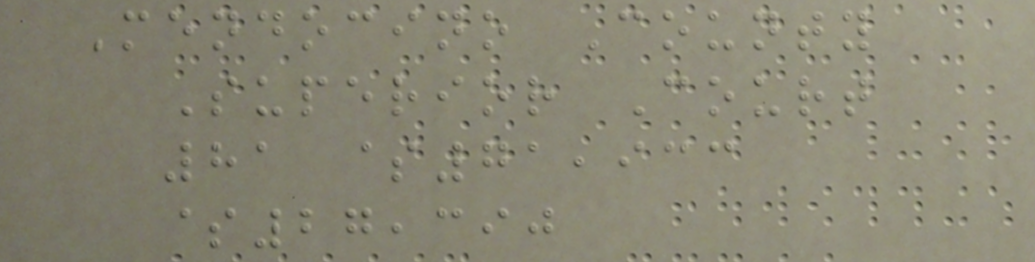Mendocino County
Superior Court
81 $71,933
$27,390
